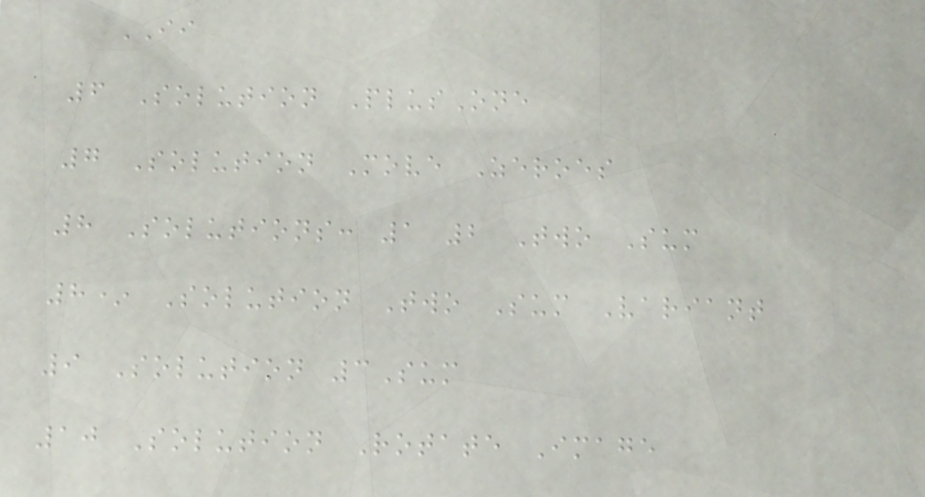II
6 Solution PlusOne
7 Solution Move Zeroes
8 Solutions: 1 2 Two Sum
8* Solution Two Sum Variant
9 Solution 3Sum
10 Solution Rotate Image
